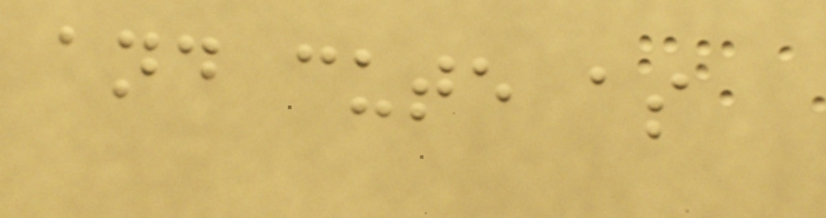and cute as
